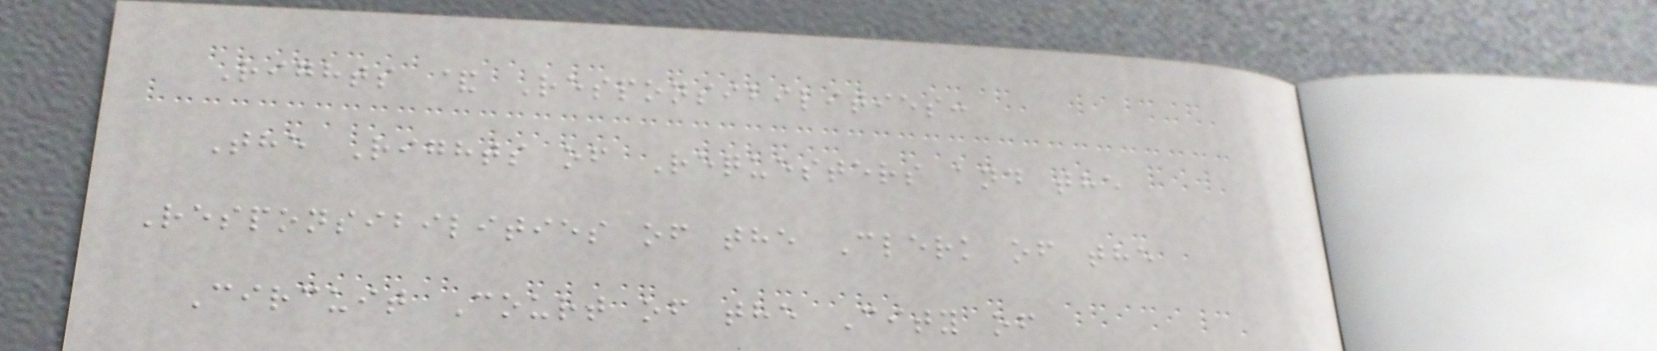Rights & Responsibilities:
The Rights of Requesters and the
Responsibilities of the Clerk of the
Circuit Court of the City of
